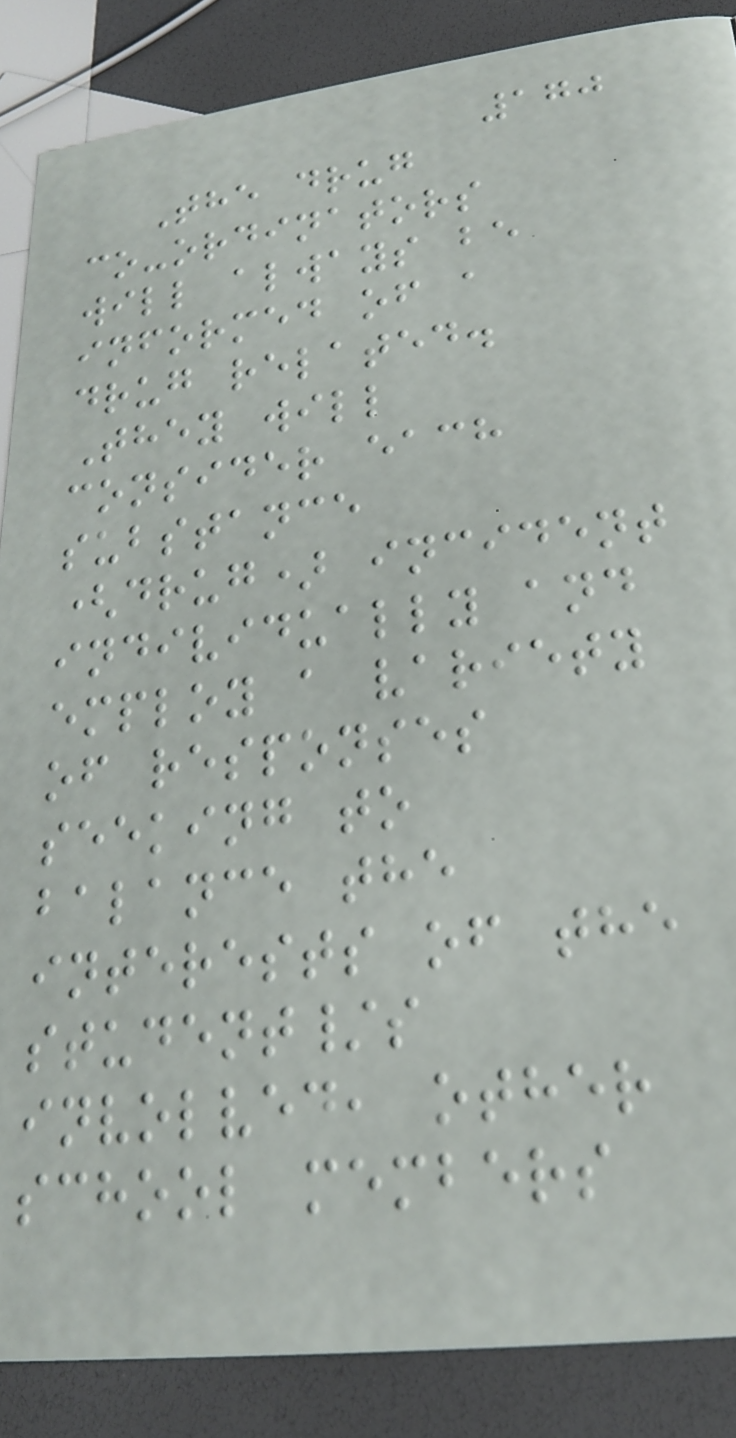170
The drug
co-ordinators
will always be
informed of a
drug related.
They will
consider each
substance
(drug) incident
individually and
employ a variety
of responses
seeking to
balance the
interests of the
student/s
involved, other
school members
